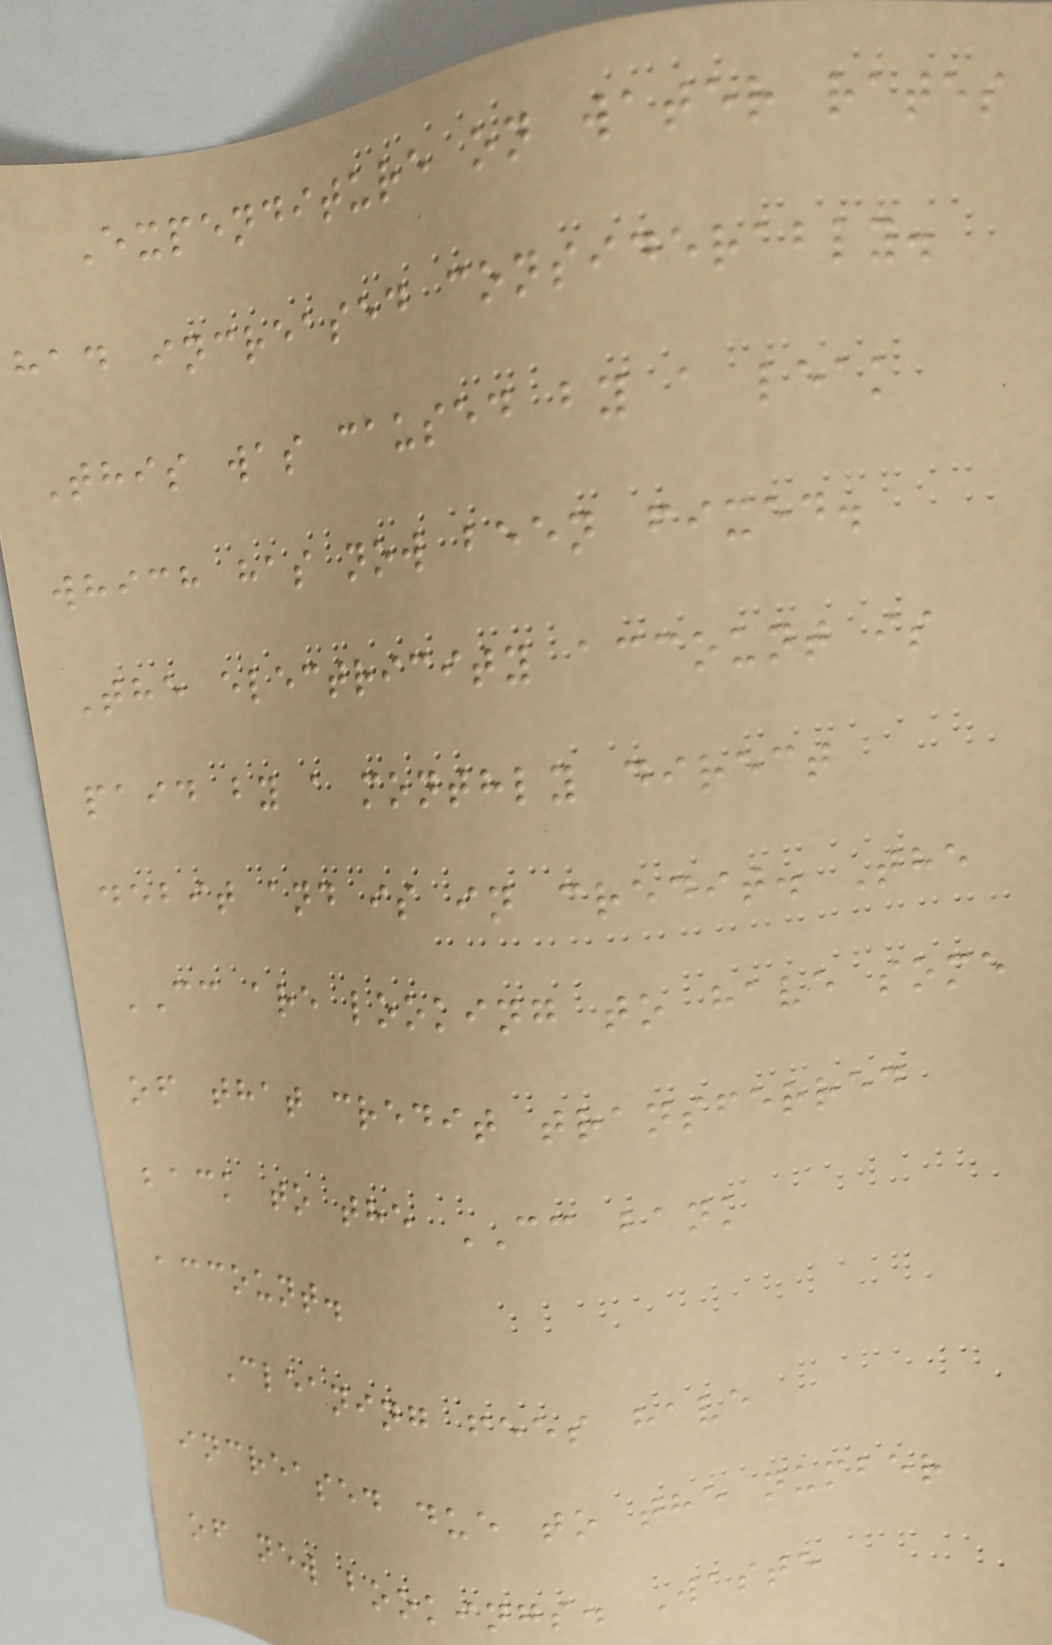Expenditure on water rates
had increased considerably.
This was caused by a leak
which has now been fixed.
The electricity account is
paid by a monthly direct
debit and is in credit. The
CC are looking to have some
of that credit transferred
back to the CC bank
account.
Cleaning fees have
increased due to the number
of new bookings. Waste
